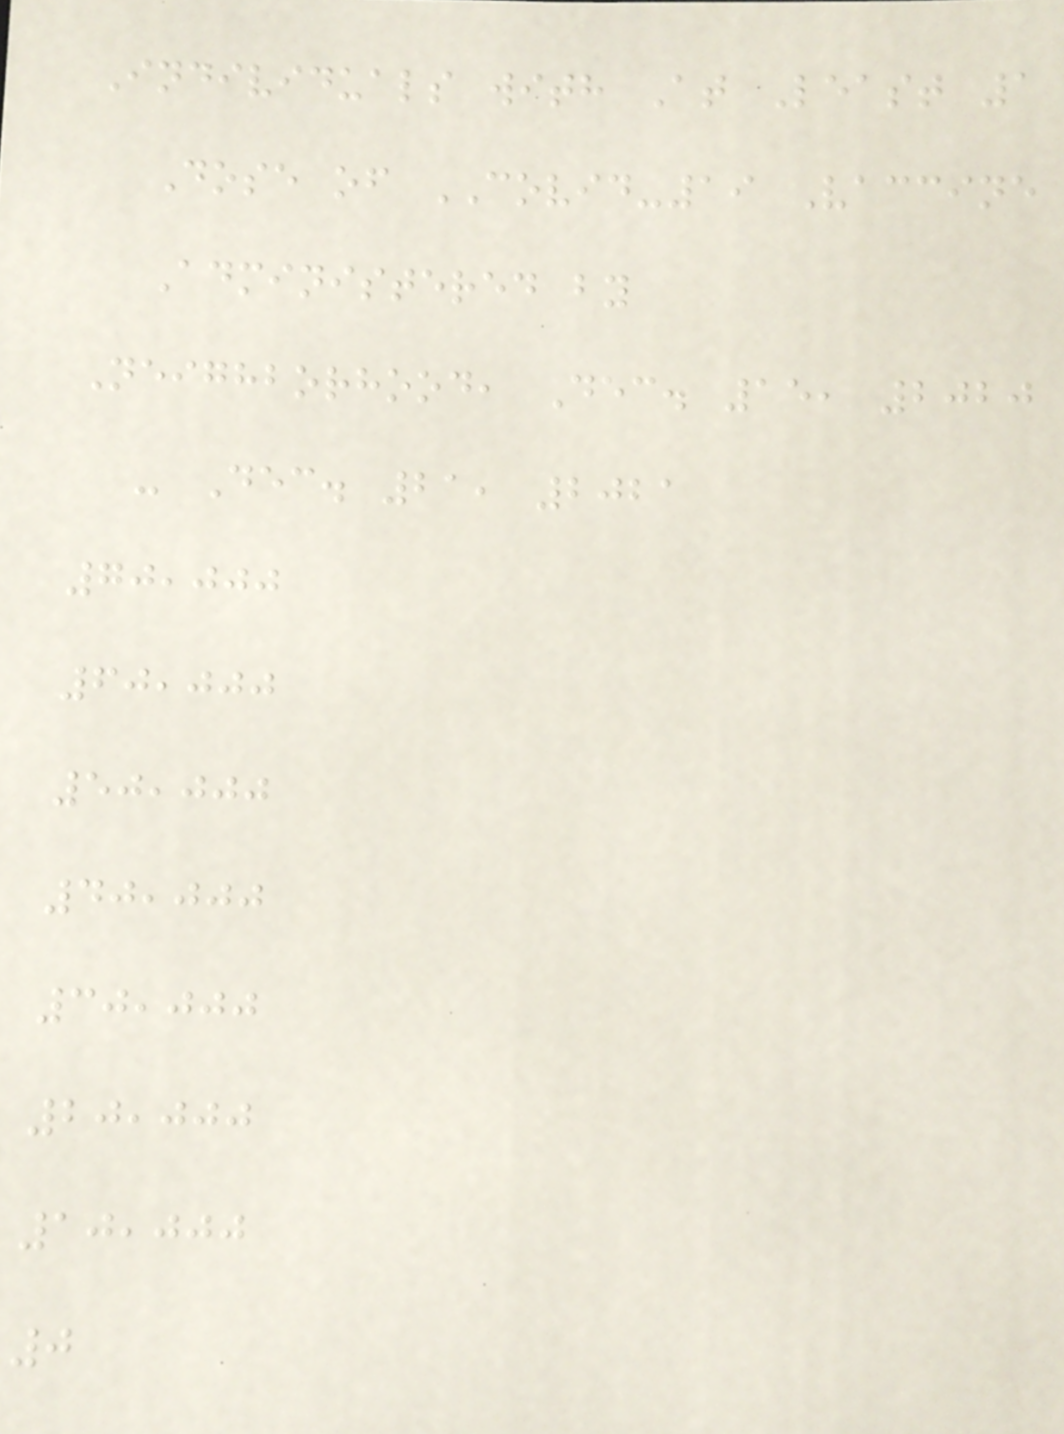Individuals with At Least 1
Dose of COVID-19 Vaccine
Administered by
Neighborhood, Dec. 15, 2020
- Dec. 21, 2021
70,000
60,000
50,000
40,000
30,000
20,000
10,000
0
